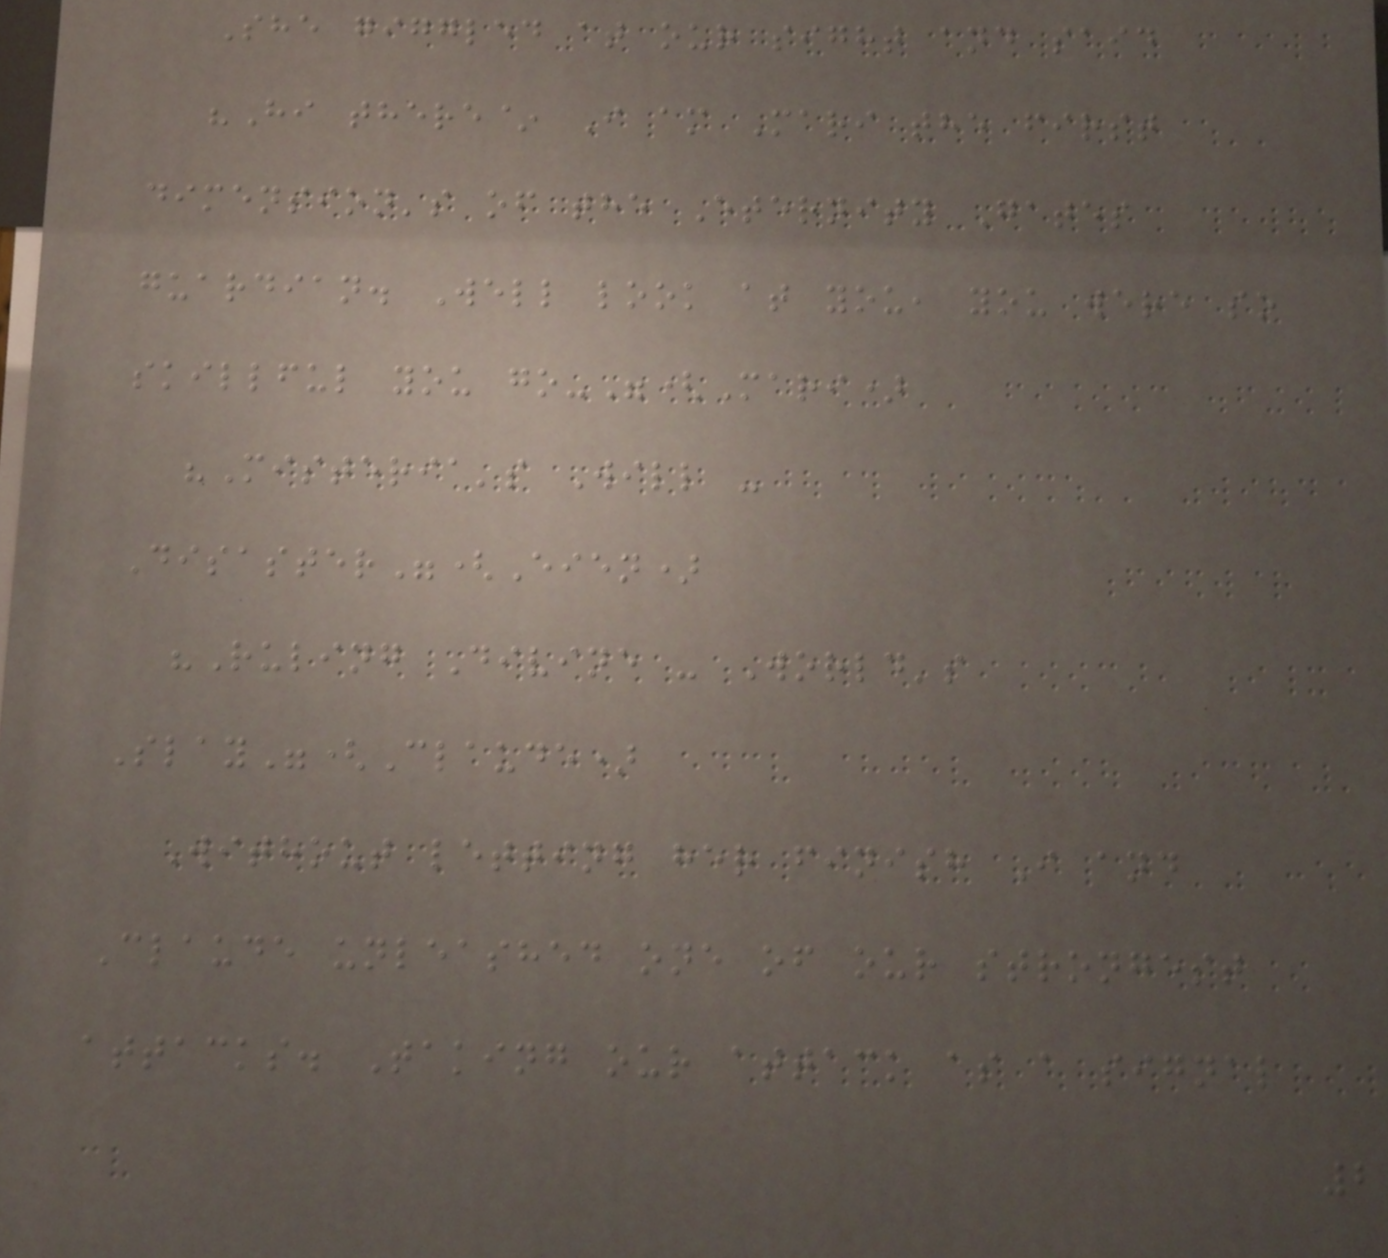She giggled at our sight and said
"Hi there~ I am Mari the first
dimension's of the Eternity Gates
guardian. Well look at you, you were so
skillful you go-"(Mari)
"Misteria's Will -
Disaster"(Eien)
"Ruling Divine - World's
Slay"(Claude)
Without letting her finish I and
Claude unleashed one of our strongest
attacks. Taking our attack as a signal
2
